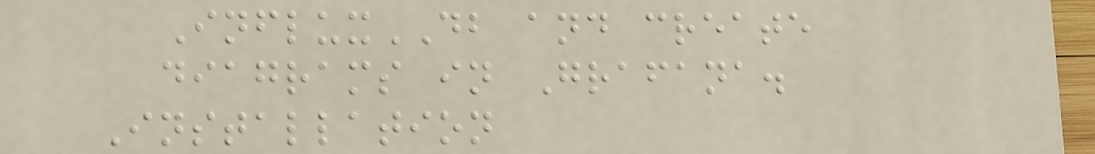InfluxDB and create
diagrams in Grafana.
Installation
